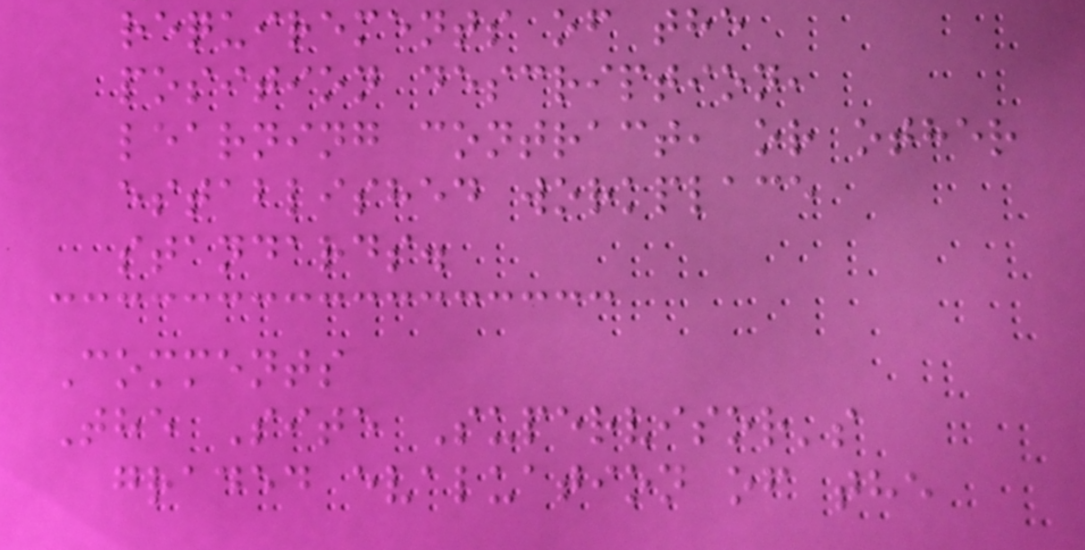requirements of the
position description,
learning contract, or other
established workplace
standards.
Comments
The Site Supervisor's
graded evaluation of the
